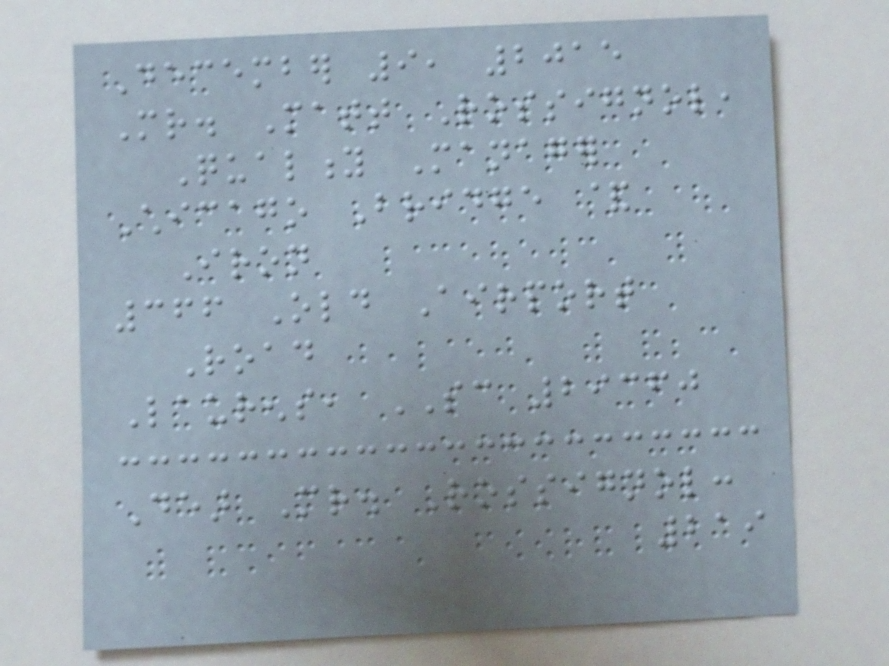December 9, 2015
Mr. Matt Rossignol,
Quality Manager
Chicago Bridge &
Iron
366 Old Airport
Road
Laurens, SC 29360
Dear Mr. Rossignol:
219
